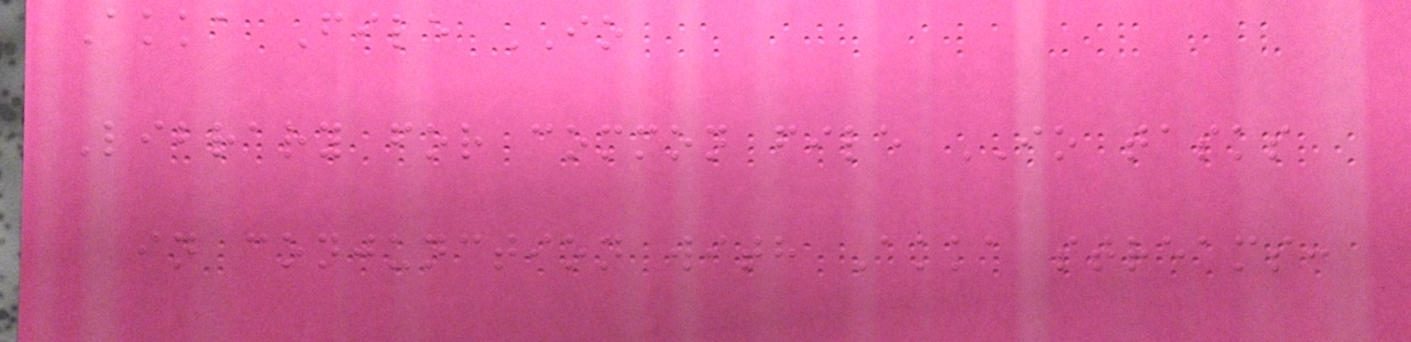Akka File IO
Library for common file IO tasks
in conjunction with Akka streams:
